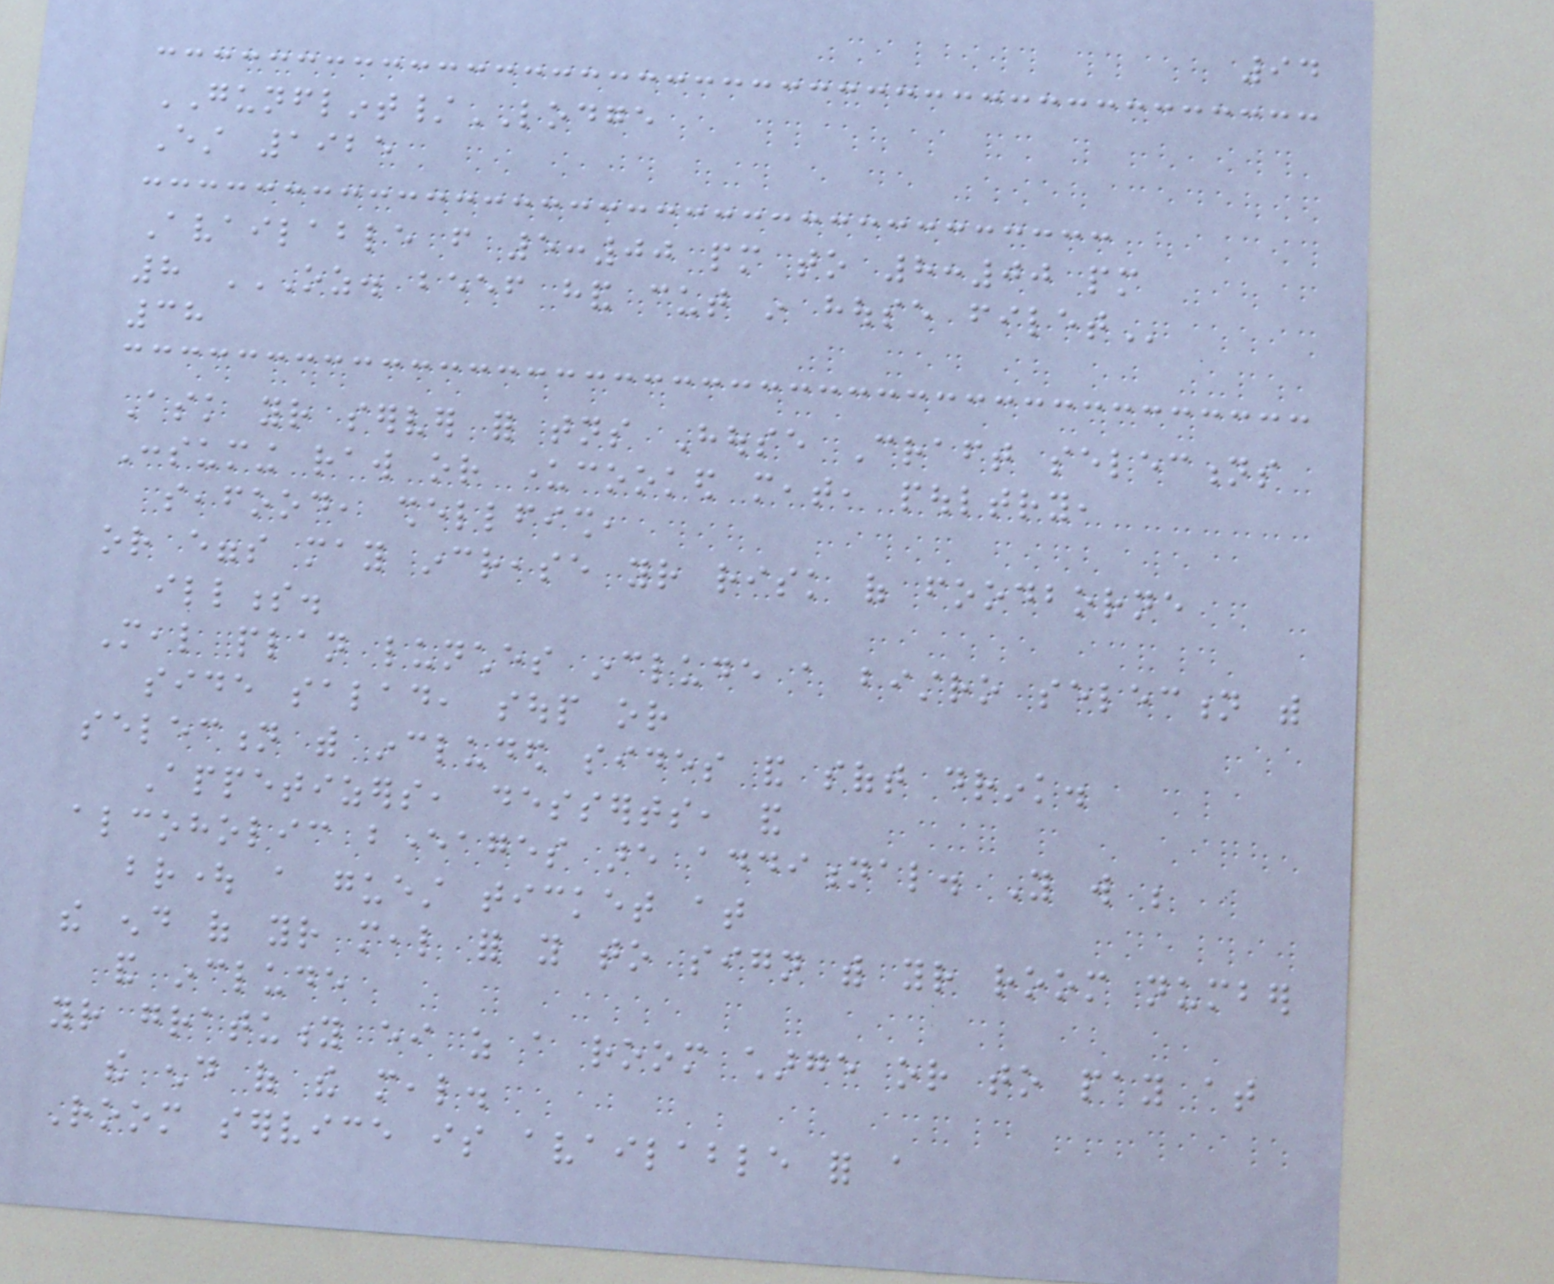94
GUNFLINT/LODGE
Est 1925
Available from 5:00 pm to 8:00 pm
8 OZ. BEEF HAND CUT IN HOUSE FILET
38
Ask your server for tonights House Craft selections
Consuming raw or undercooked meat, poultry,
seafood, shellfish,
or eggs may increase your risk of foodborne
illness.
Meal plan lunches include a bistro selection with
side salad, soup or
selection with included sides and soft drink.
Appetizers, desserts, and
alcoholic beverages are additional. You will be
brought a guest ticket at
the end of your meal for you to sign with your room number
and include
your gratuity either as a room charge or to pay at
the end of the meal.
Room service is available for a
